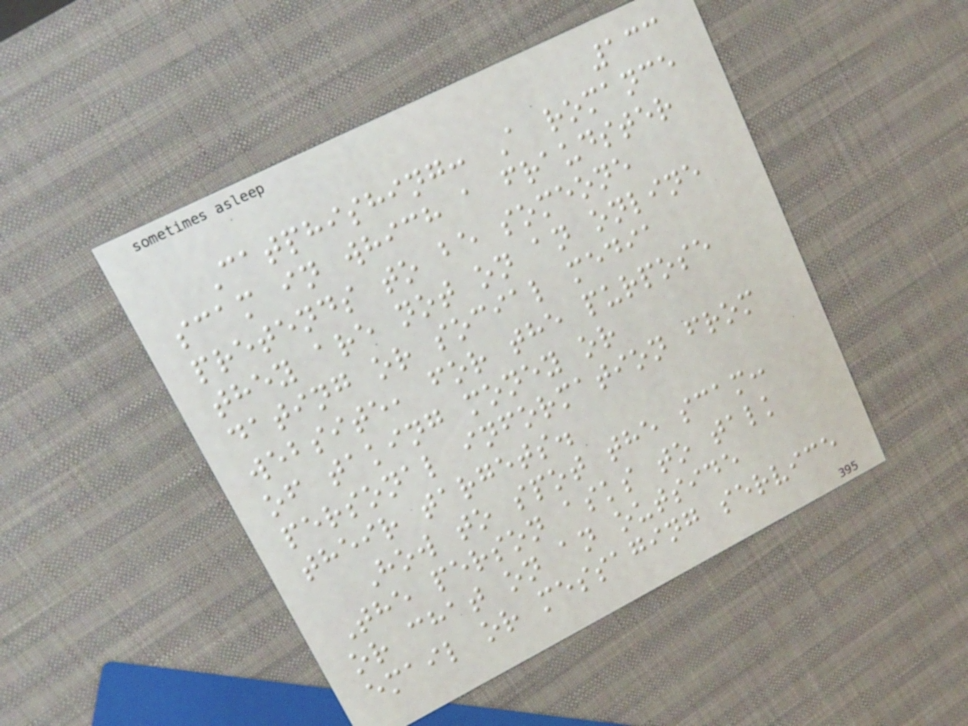133
Catphishing: A romance
scam in which a fraudster
pretends to be someone
they are not on an online
dating or social media
website, for the purpose
of taking money or
personal information from
their targets.
How to spot the scam:
The person asks to talk
or chat on an outside
email or messaging service
